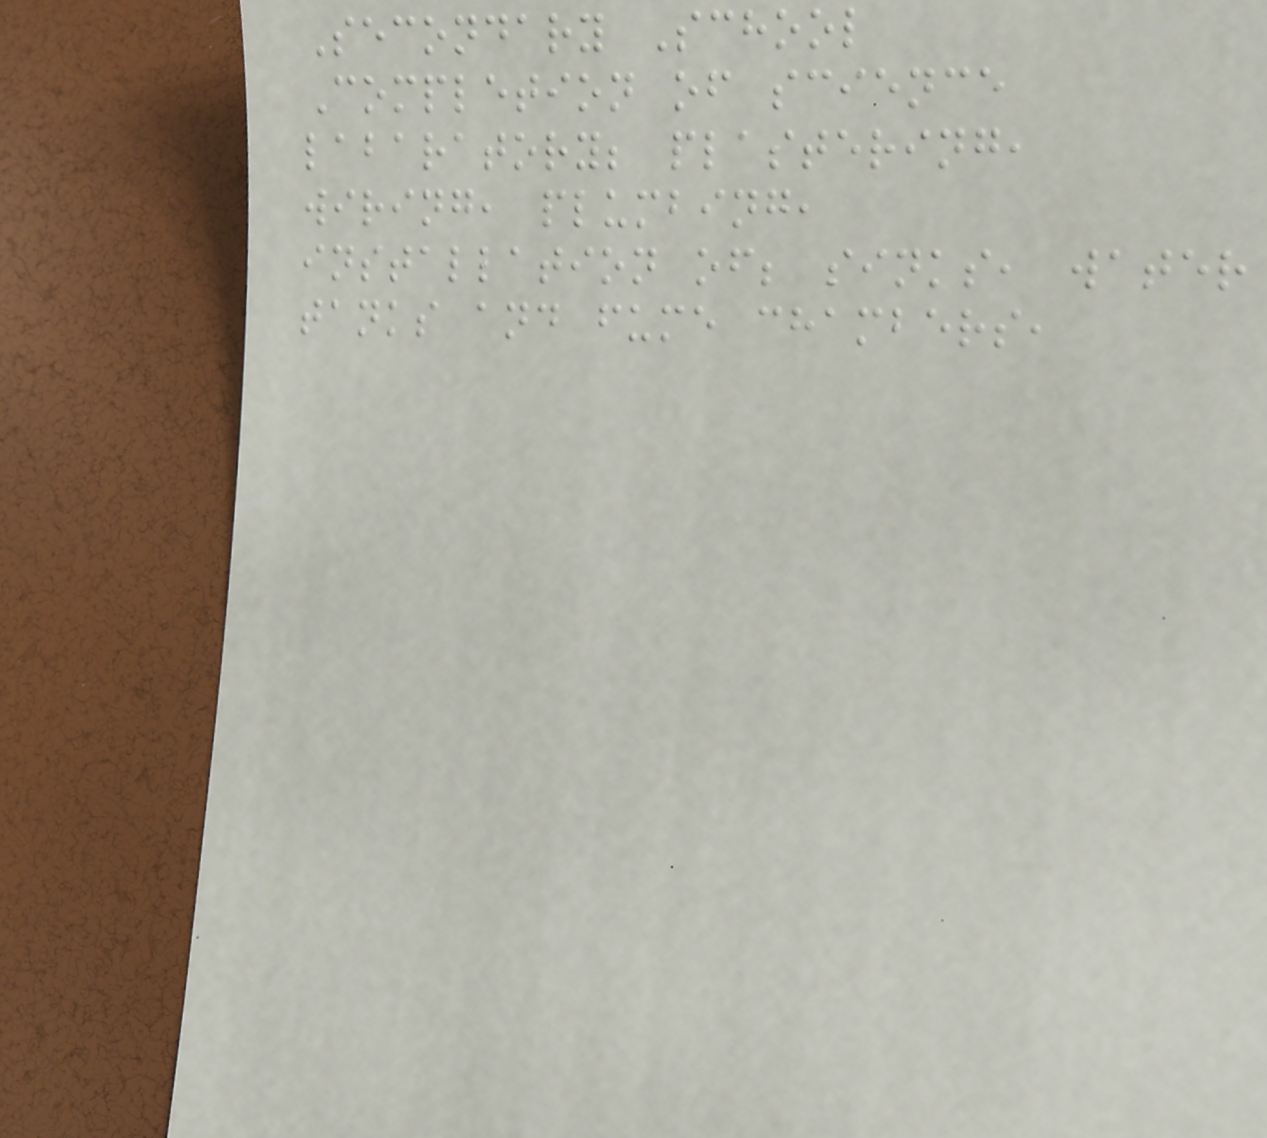Secondary School
Completion of science
labaratory; plastering,
wiring, plumbing,
installation of; sinks, water
tanks and fume chambers,
